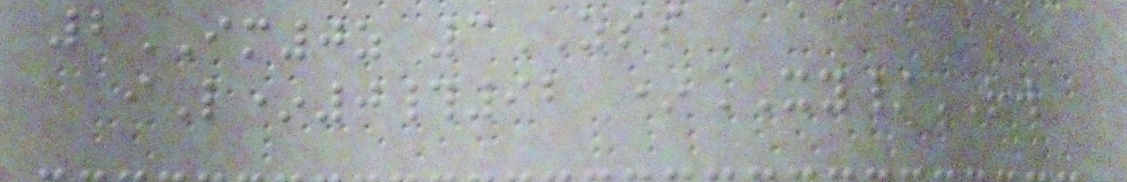2IM0z 3ZSS
iL*0#92 *XY/RW
